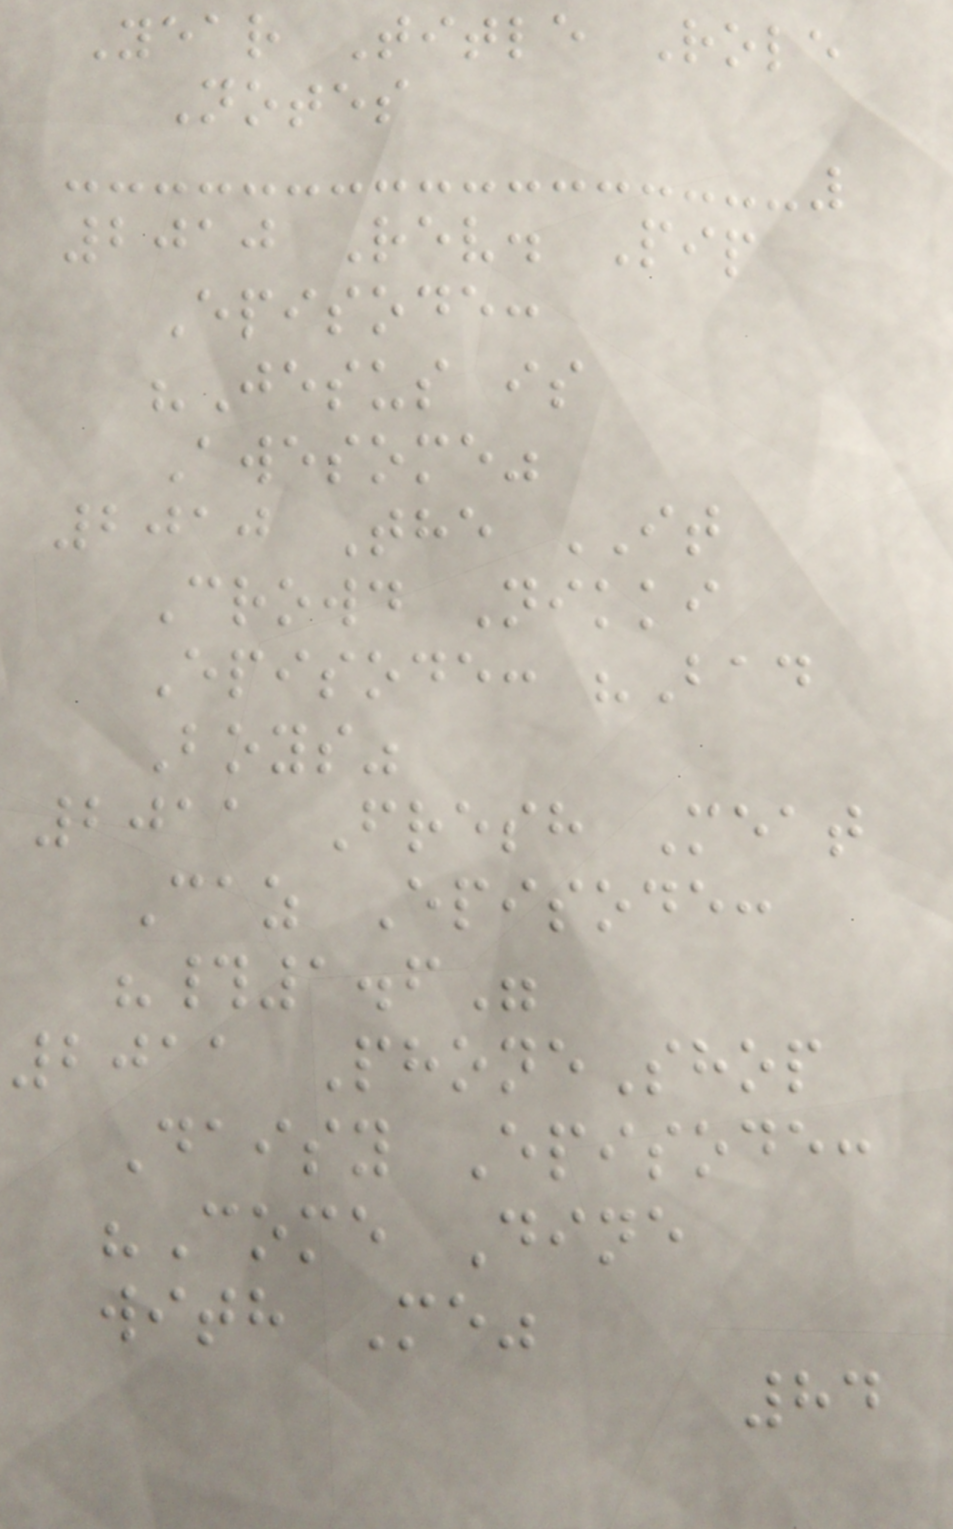Year Title Role
Notes
2010 Rev. Pip
Episode:
"Jesus is
Awesome"
2010 The IT
Crowd Nikki
Episode: "Bad
Boys"
2011 Fresh Meat
Caz Episode:
"#1.6"
2011 PhoneShop
Daisy Episode:
"Come Dine
with Me"
84
